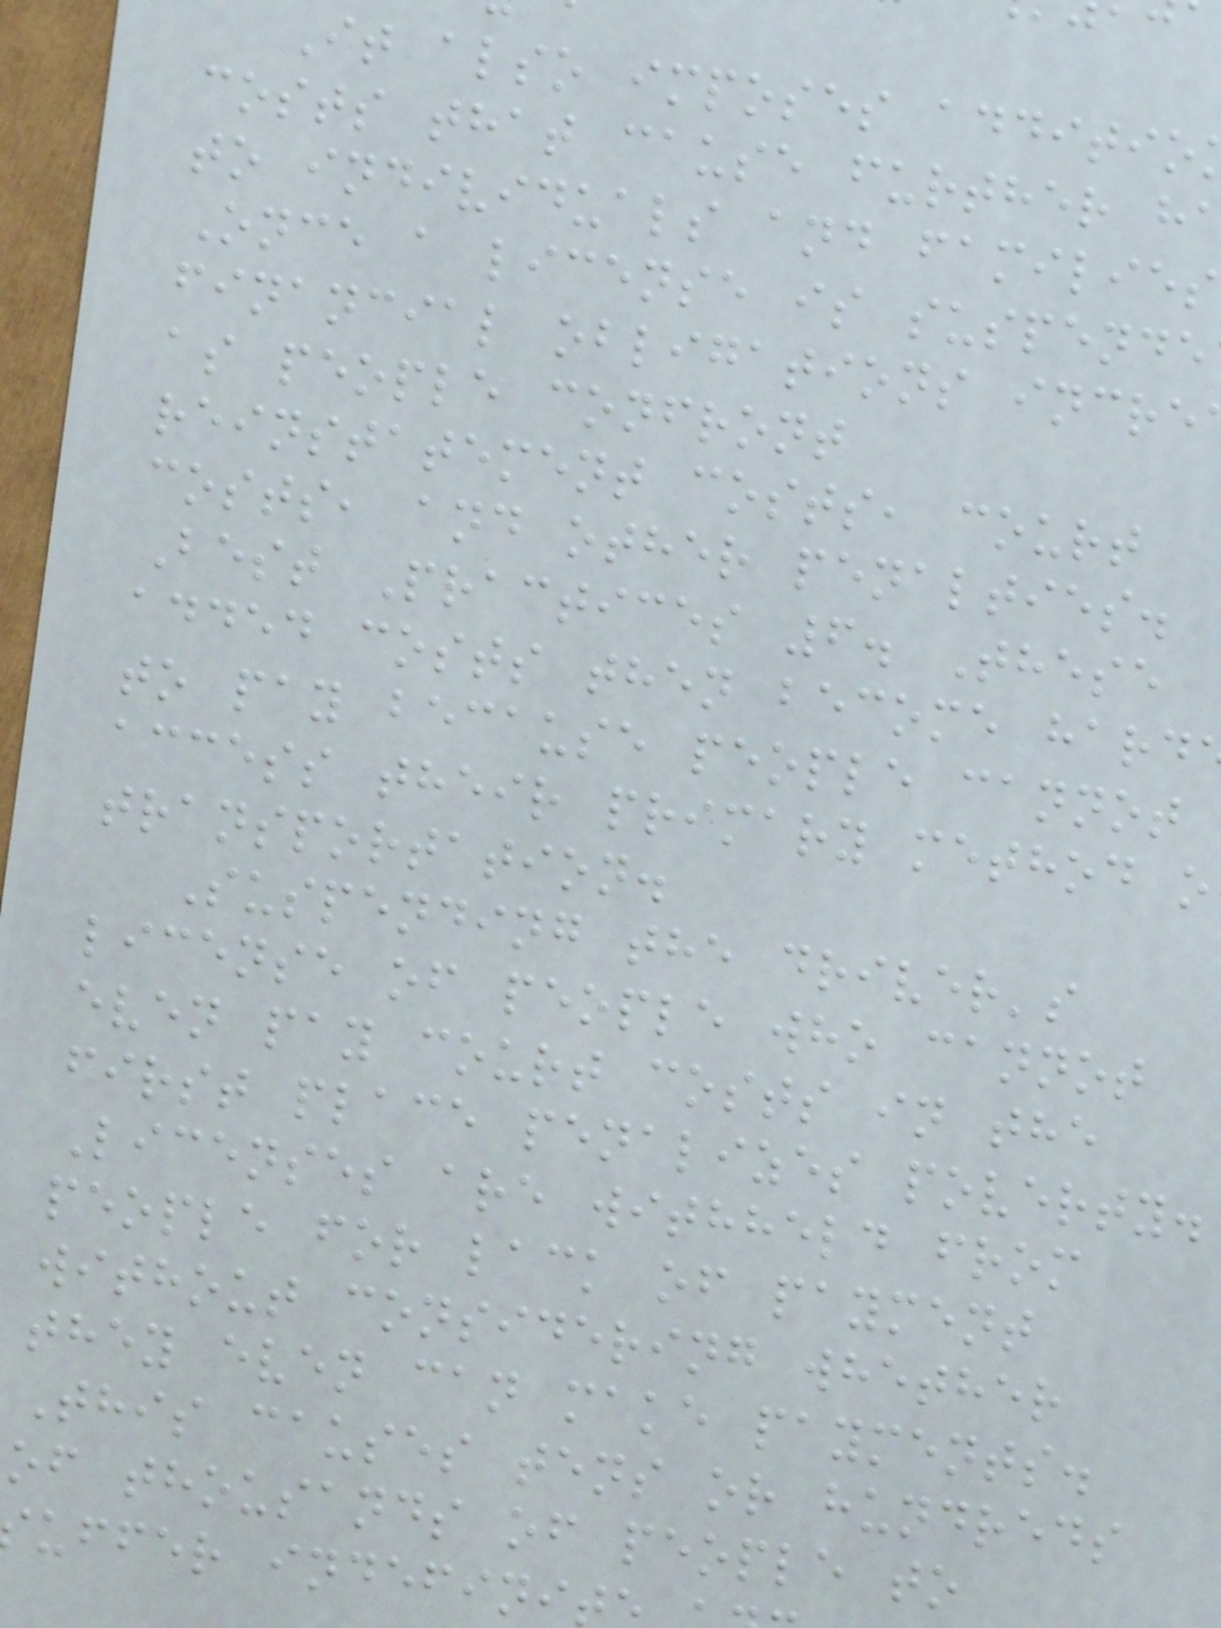It also imposes additio
costs that cause further h
to individuals and families
Once a license is suspende
financial obligations incre
as people confront
reinstatement costs, court
costs, and other penalties.
Best Practices 6. These
added costs then become hard
to pay because people cannot
access their primary method o
transportation.
Suspending the driver's
license of people who cannot
even pay court costs in the
first place penalizes poverty.
Licenses are withheld from
people for lack of payment
without considering whether
they even can make payments.
This causes tens or hundreds
of thousands of people to
uffer indefini
